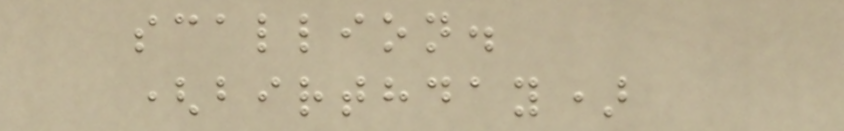scallion.
(birthday)
